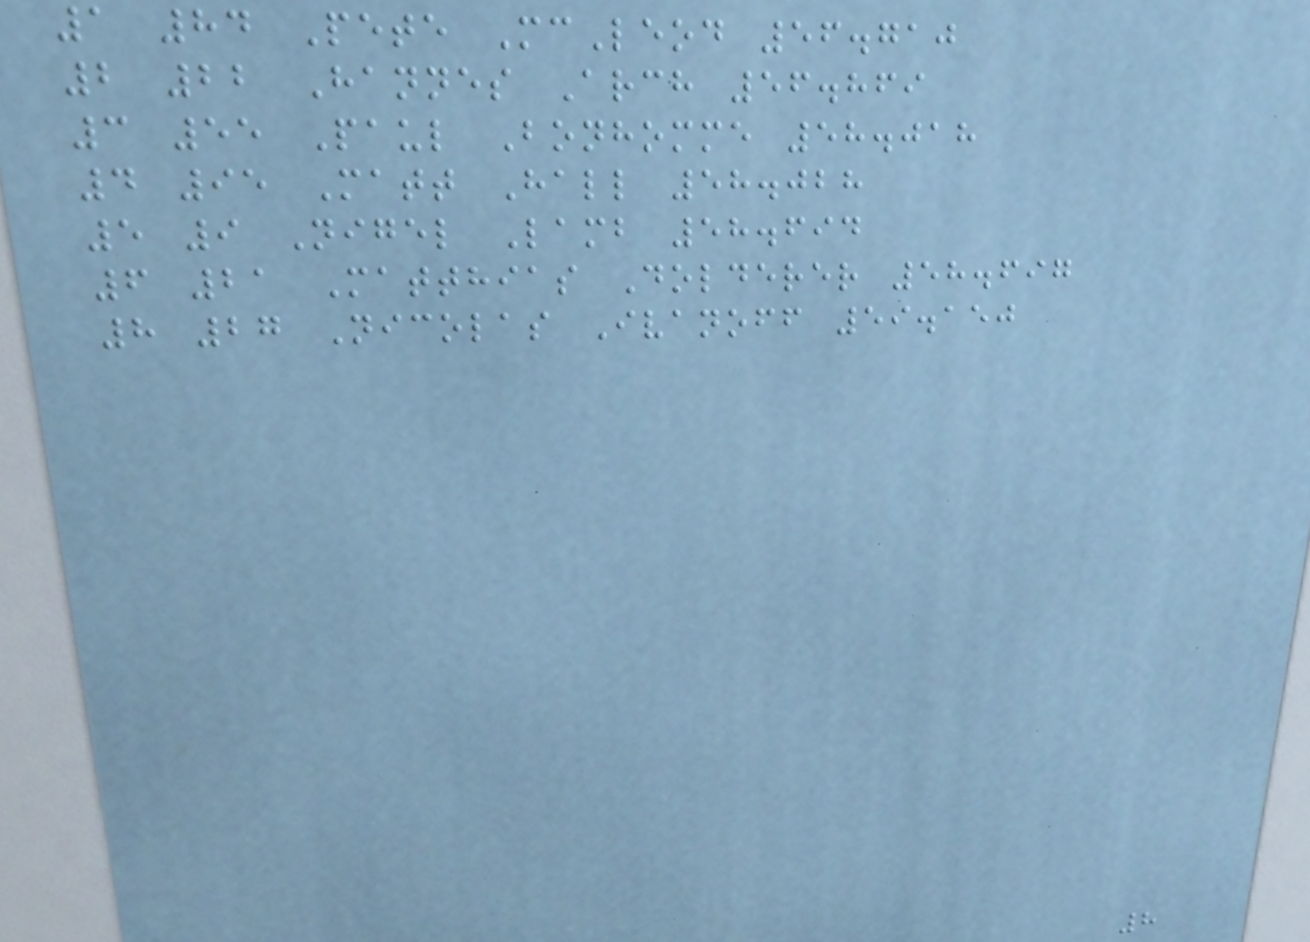1 84 Pete McLeod 56.710
2 22 Hannes Arch 56.869
3 55 Paul Bonhomme 58.018
4 95 Matt Hall 58.028
5 9 Nigel Lamb 58.694
6 21 Matthias Dolderer 58.697
8 27 Nicolas Ivanoff 59.150
8
